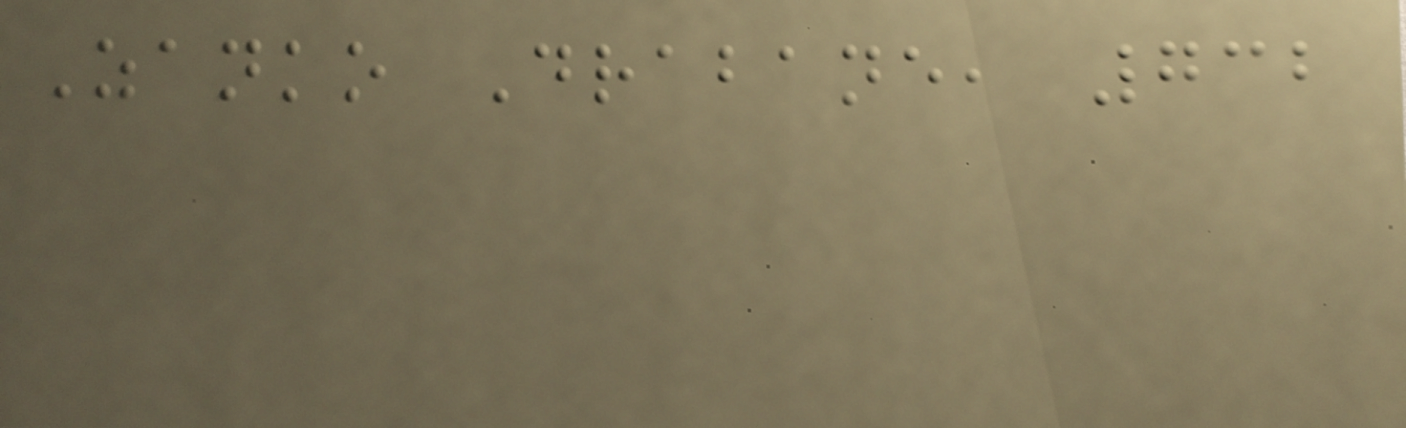Zanko Drabane, 732
